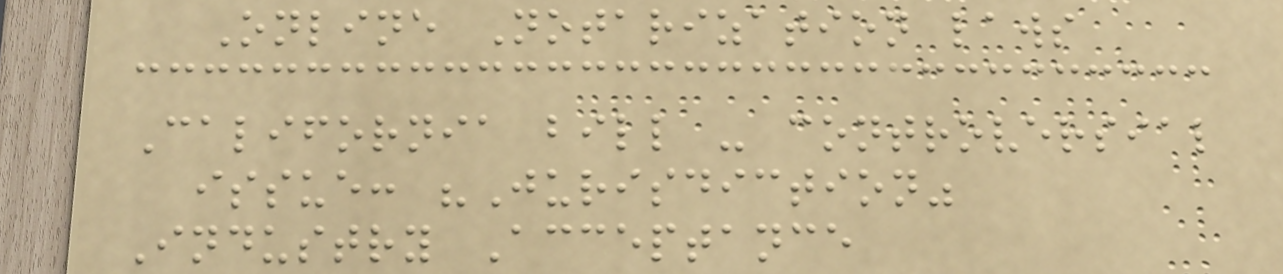Online Notarization laws
California bill - controversial
issue: "Jurisdiction"
Industry Acceptance
